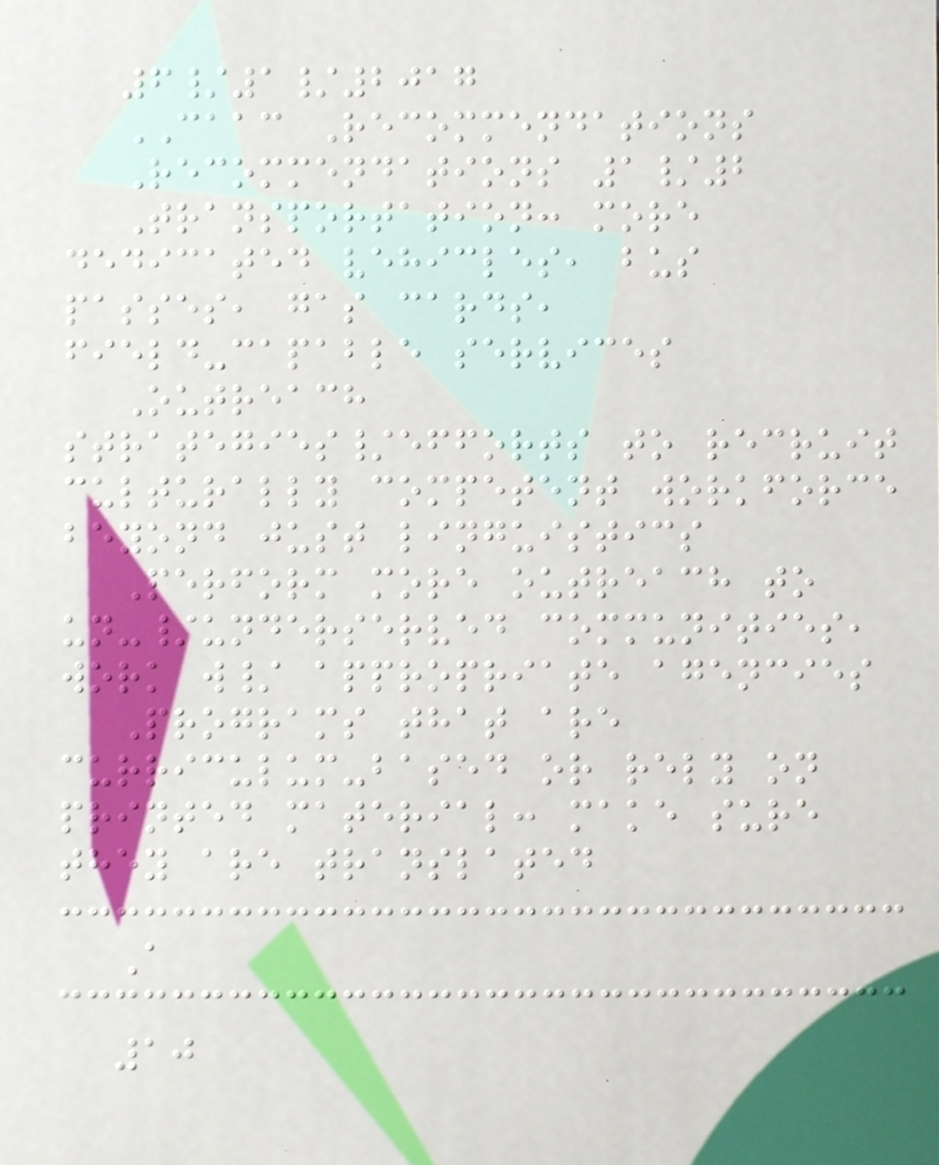6/1/2017
CAAC Recommendations
Recommendations 1/2
Transportation: more
dedicated vehicles, bus
passes, gas cards,
field-capable services
Outreach
strategies/efforts to recruit
culturally competent workforce
beyond just linguistics
Perform more outreach to
un-/underserved communities,
work w/ appropriate agencies
Programs that are
curriculum-based or rely on
printed material: make sure
they are translated
A
10
